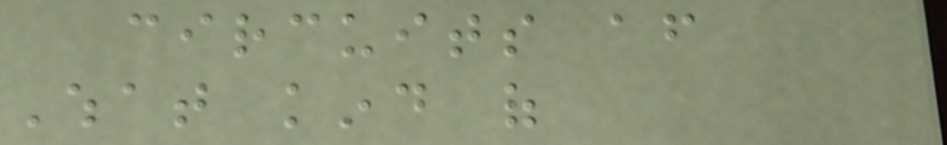circuits after
What kind of
